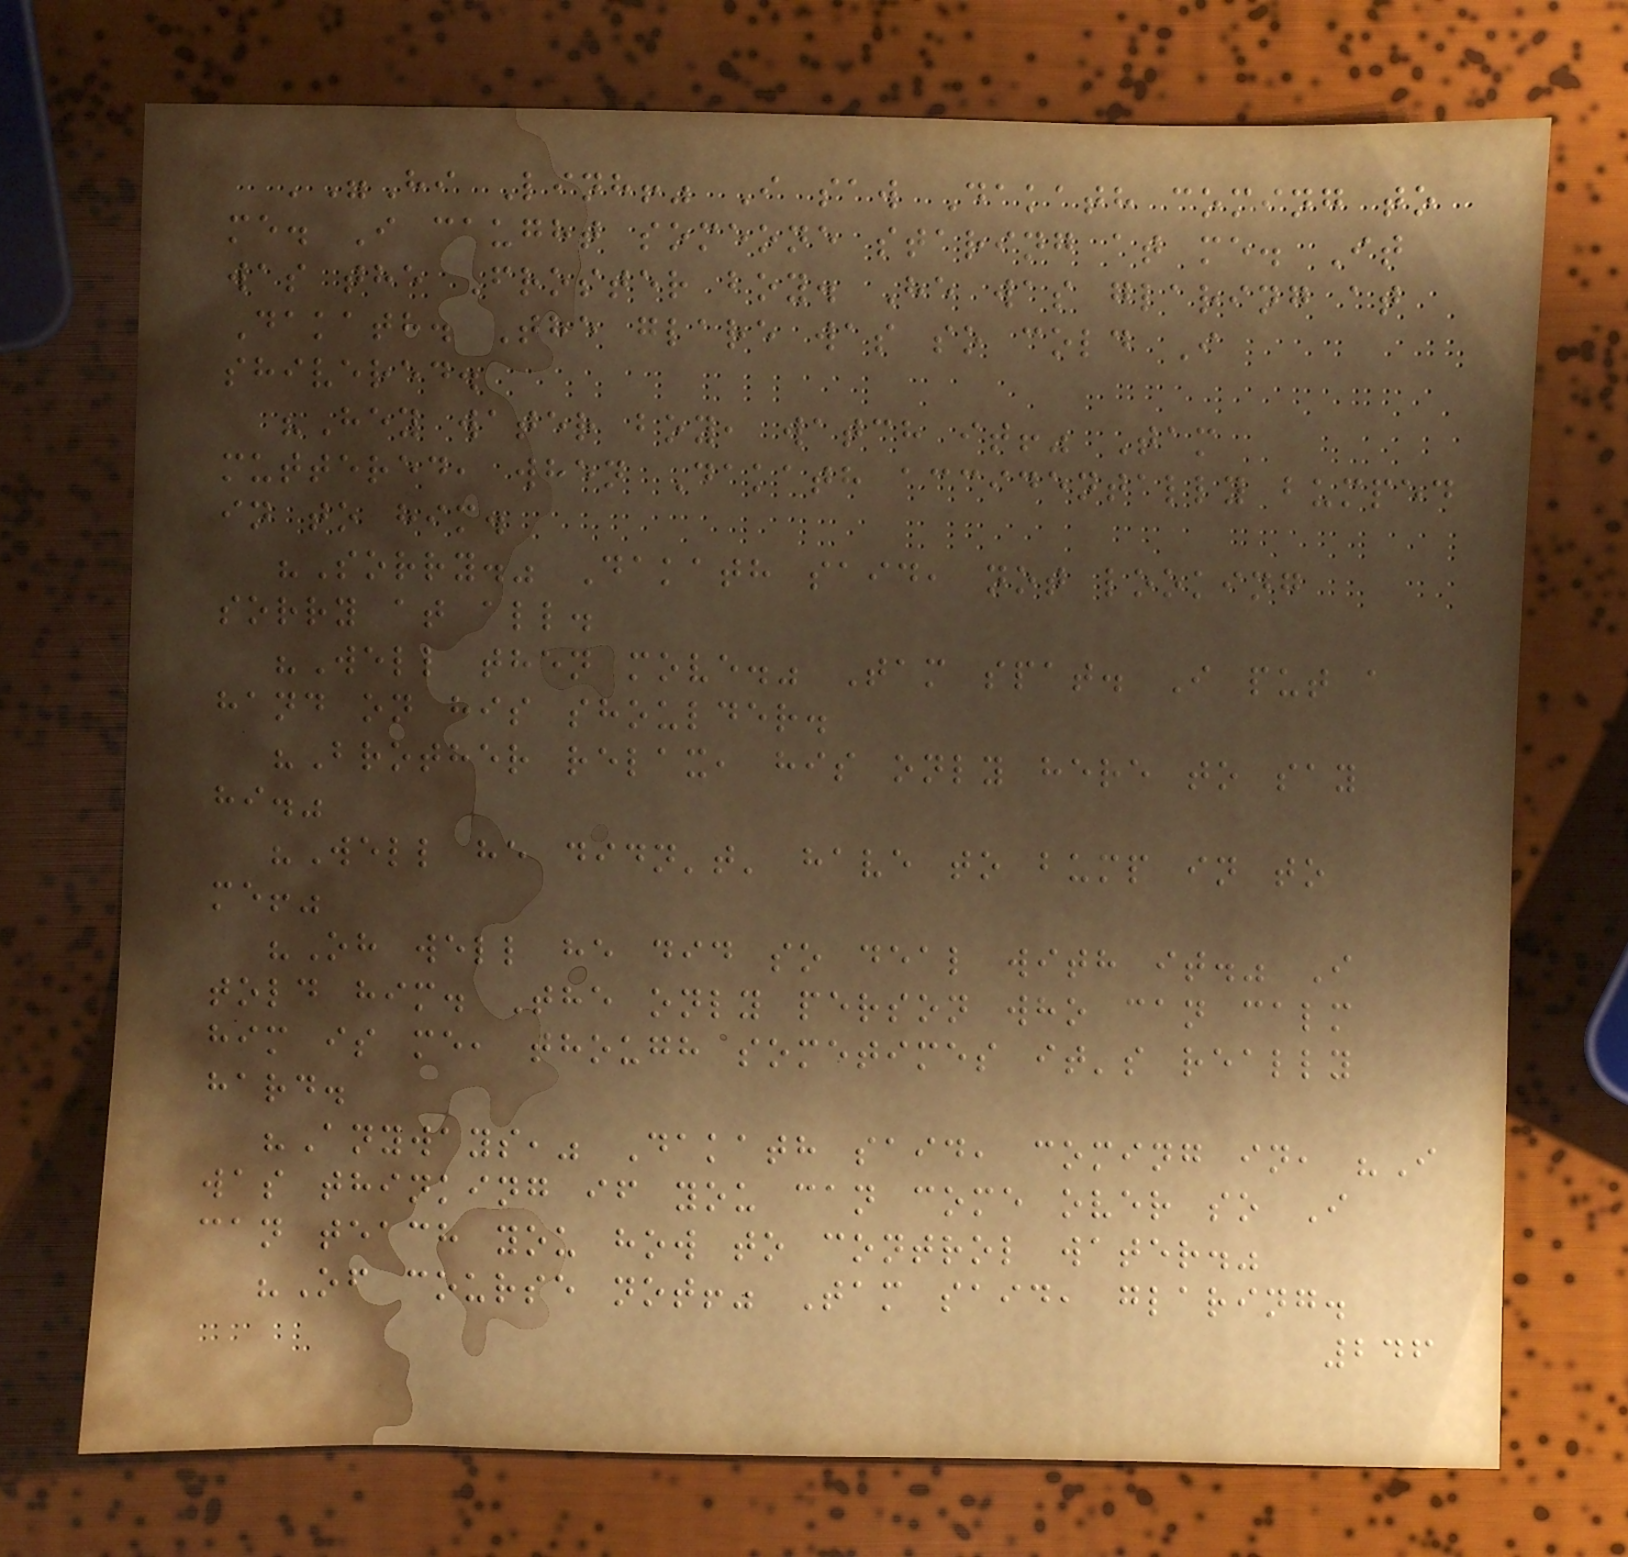'"Hi Linh!" I saw Dakath coming to
me. I caught someone staring at me. It
was the Froster boy. He was glaring at
Dakath. The glare was so cold I
shivered.
"Hey water boy, watch it!" Tam
muttered, when Dakath accidentally bumped
in to him.
"Sorry." Dakath said, not looking
sorry at all.
"Well then move." Tam spat. I put a
hand on his shoulder.
"Brother relax, his only here to say
hi."
"Well he didn't' have to bump in to
me!"
"Oh well he did so deal with it." I
told him. The only person who can calm
him is me, though sometimes it's really
hard.
"Anyways," Dakath said, coming in, "I
was thinking if you can come over so I
can teach you how to control water."
"Of course not!" Tam said, glaring.
246
